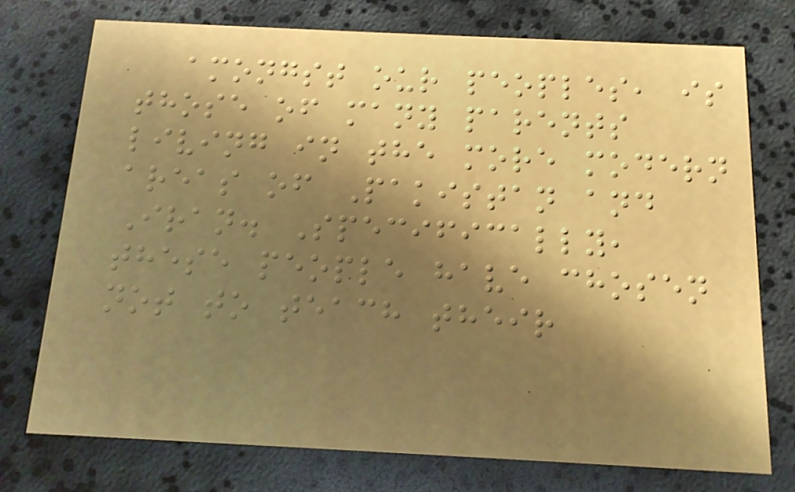amongst our peoples, is
those of many parents
living in the more modern
areas of Pakistan and
Iran. Specifically,
these people have chosen
not to teach their
